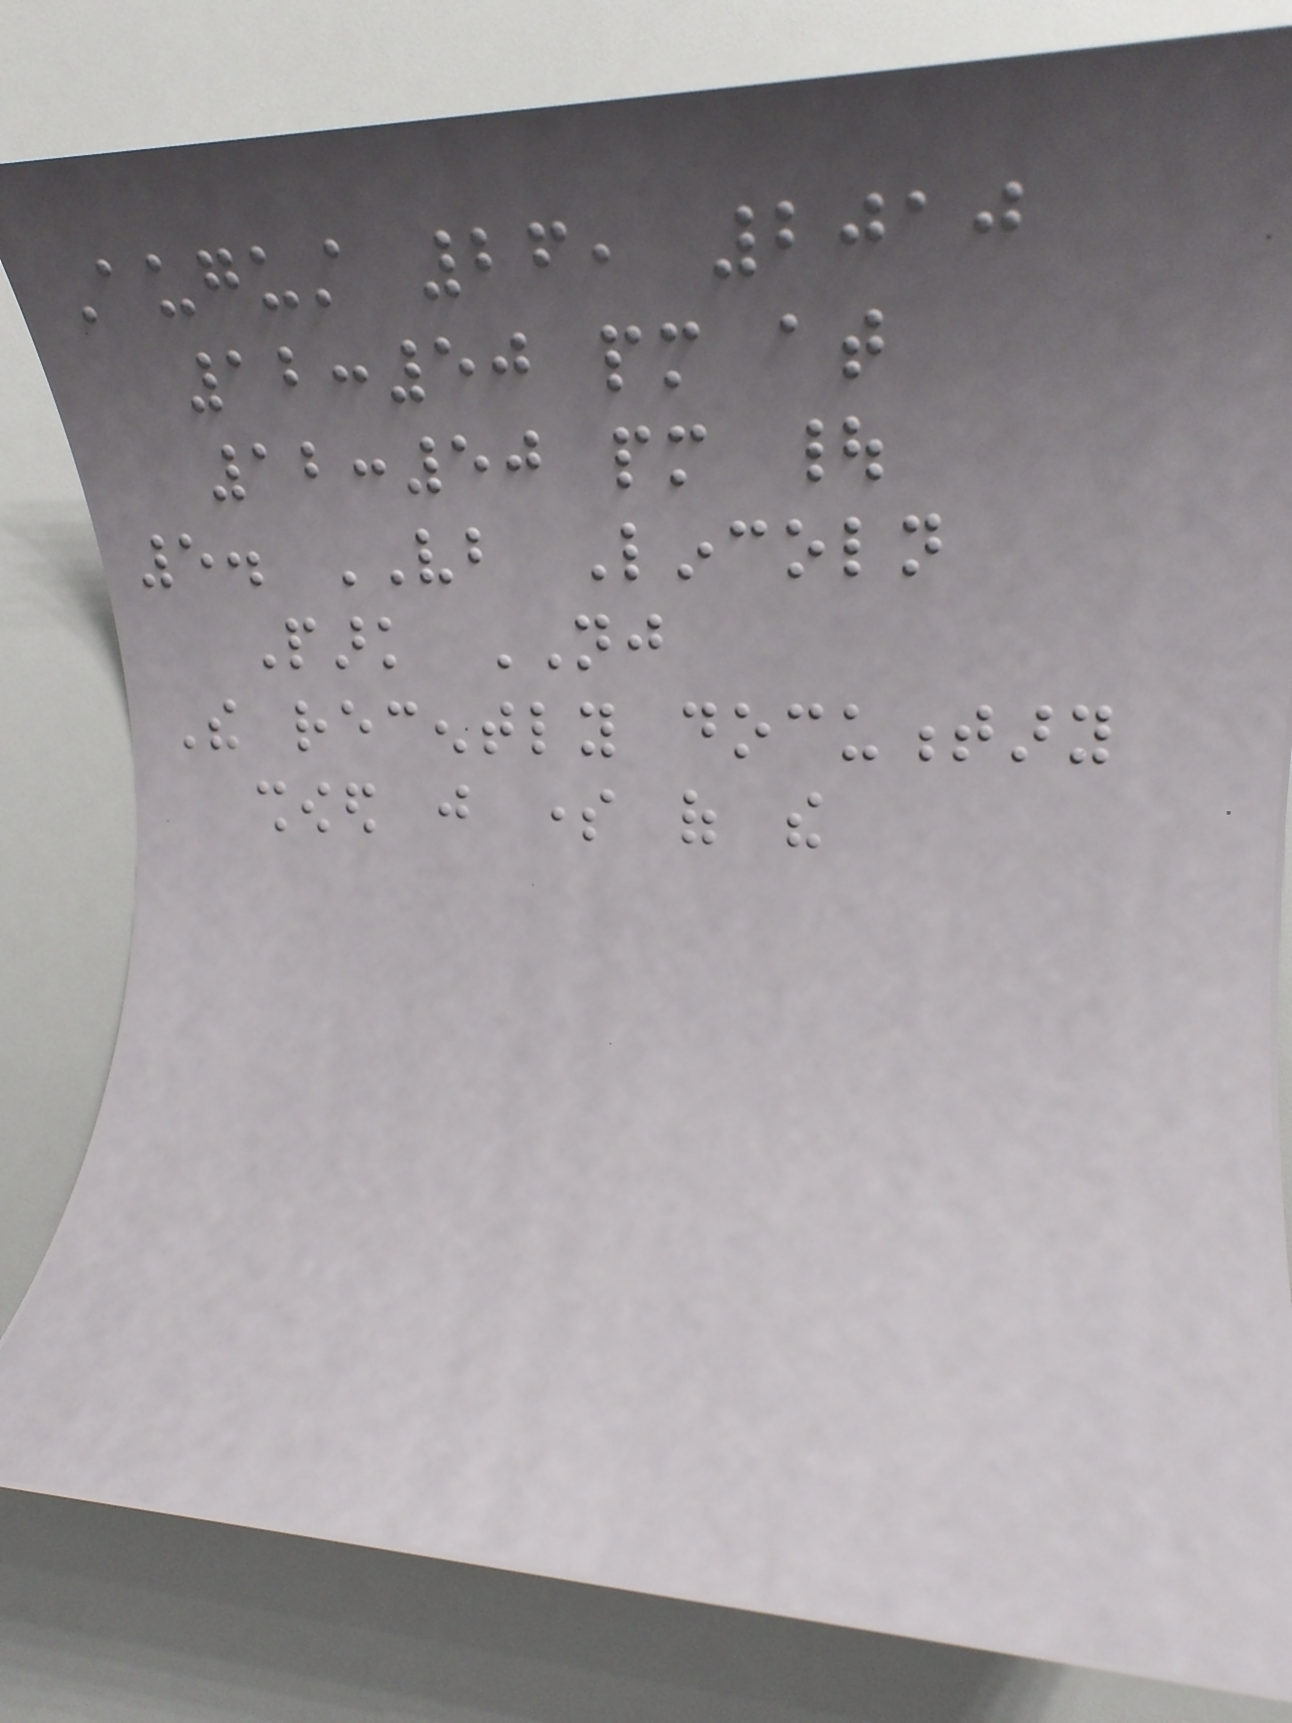August 26, 2010
12:50 pm at
12:50 pm |
5. VB Lincoln
Park NJ
The recently documentary
showed just some of the
